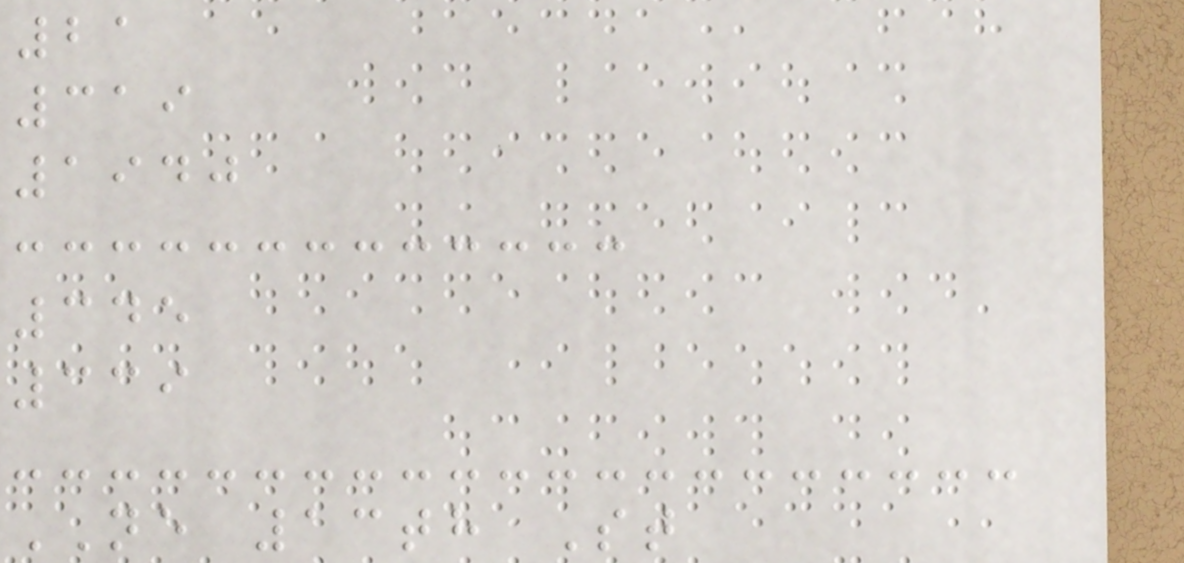21
319
1940
345
339
NE 13th St
